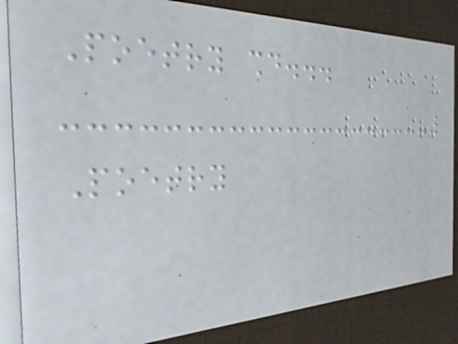Poetry should...
Poetry
